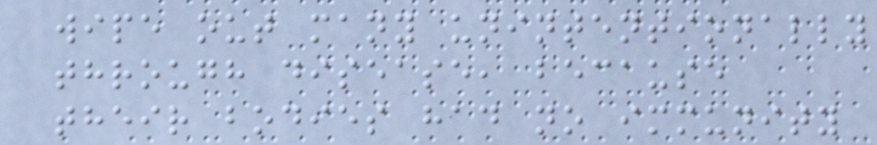wipe out many unintentionally
through disease, because
their bodies had no immunity
